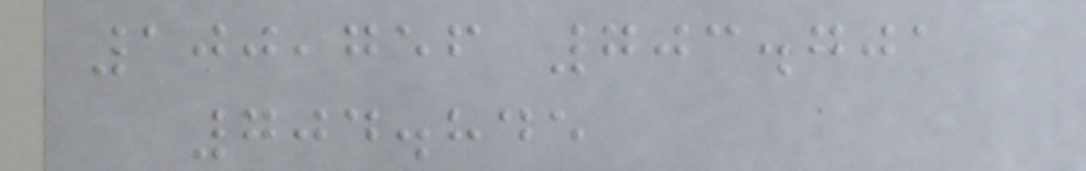100,756 703.701
704.845
